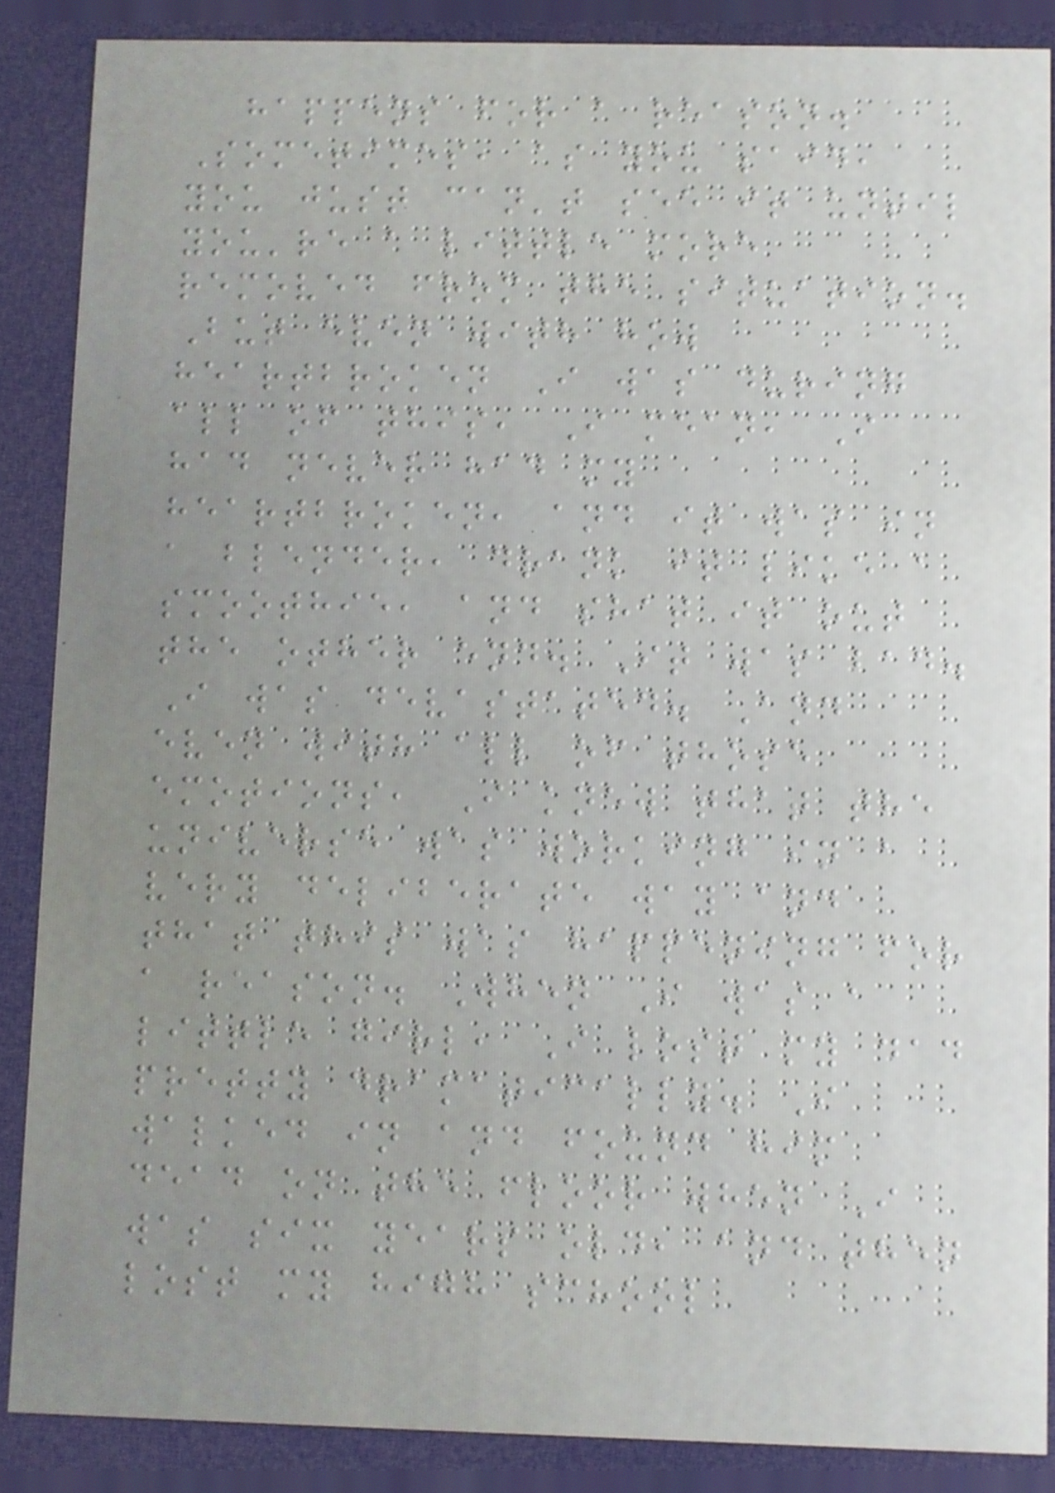happens for a reason.
Sometimes, as you said,
you just can't see it until
you're a little more
removed from the situation.
But even with how
heartbroken I was during
all of this, I mean, I
had never had my
heartbroken, and it was in
a blender, drank it like a
smoothie, and shat it out
the other end. It was bad.
I was devastated. And
even with all of those
emotions, I knew that the
universe was working in a
very deliberate way and
that this was happening for
a reason. When I was a
little girl, I lost my dad
pretty dramatically. I
walked in and found him
dead on the floor when I
was six years old, and then
lost my high school
